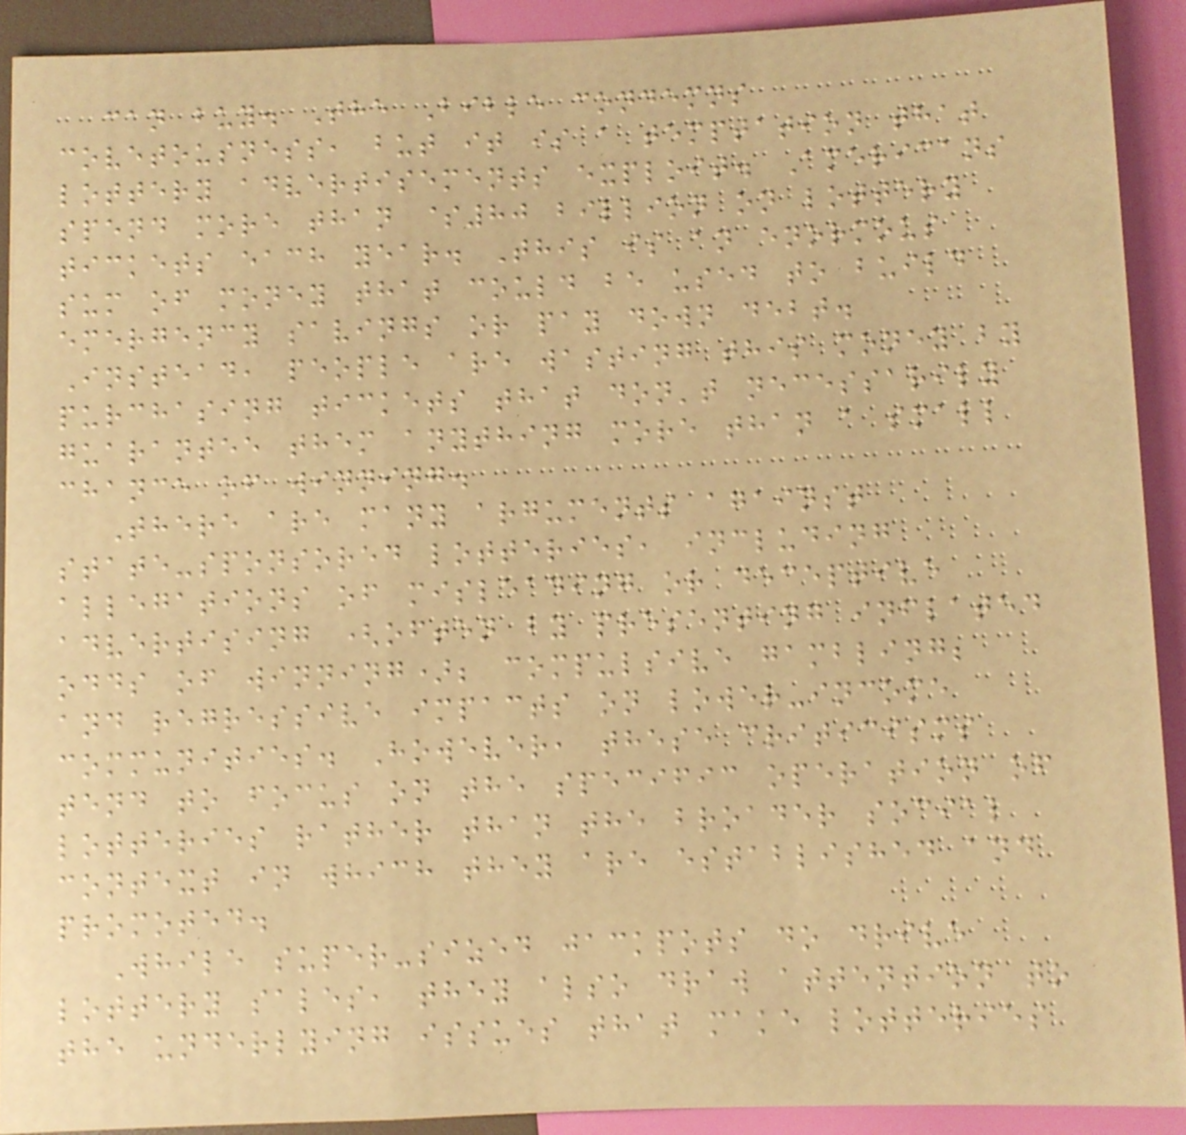can buy. The Bible condemns
covetousness, but it is a temptation that
lottery advertisements exploit. Americans
spend more than $80 billion on lottery
tickets each year. This is an enormous
sum of money that could be used to build
emergency savings or pay down debt.
Instead, people are wasting this money by
purchasing tickets that don't necessarily
guarantee them anything more than a small
chance of winning.
There are many arguments against
state-sponsored lotteries, including
allegations of misleading or deceptive
advertising (often by presenting inflated
odds of winning); compulsive gambling;
and regressive impacts on lower-income
communities. However, these criticisms
tend to focus on the specific operation of
lotteries rather than the broader social
context in which they are established and
promoted.
While super-sized jackpots do drive
lottery sales, they also draw attention to
the underlying issues that make lotteries
